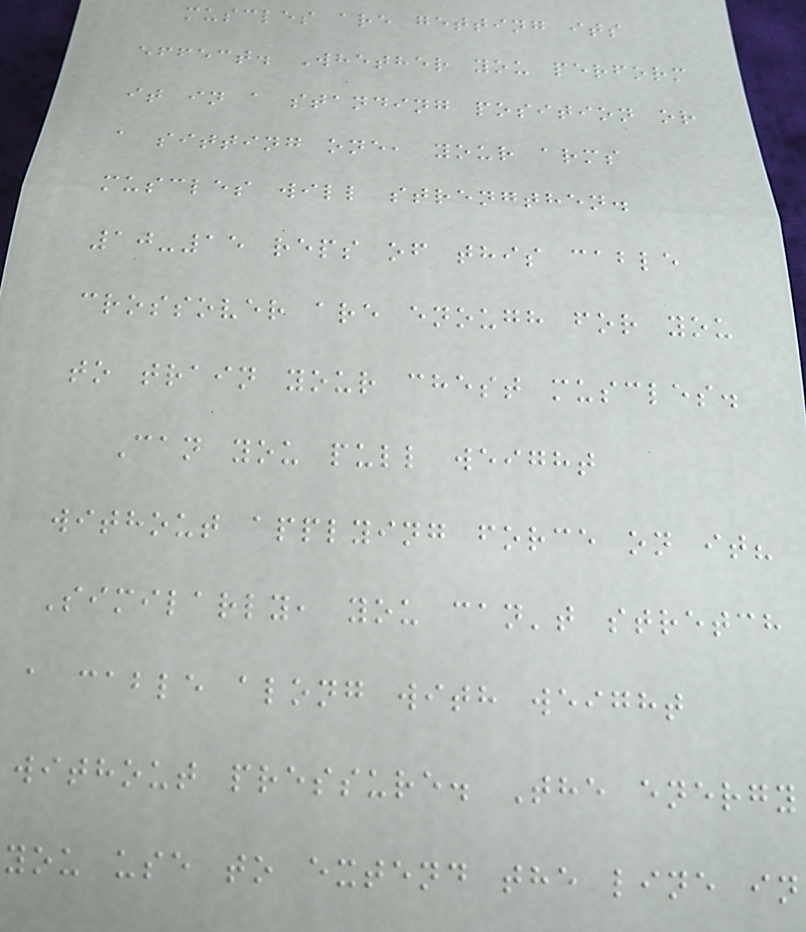muscles are getting its
effect. Whether you perform
it in a standing position or
a sitting one, your arms
muscles will strengthen.
10-15 reps of this cable
crossover are enough for you
to train your chest muscles.
Can you pull weight
without applying force on it?
Similarly, you can't stretch
a cable along with weight
without pressure. The energy
you use to extend the line in
